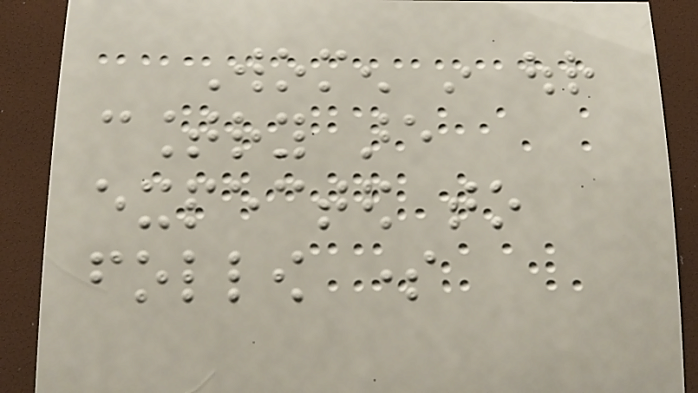Women in our
country are
expected to
follow some
